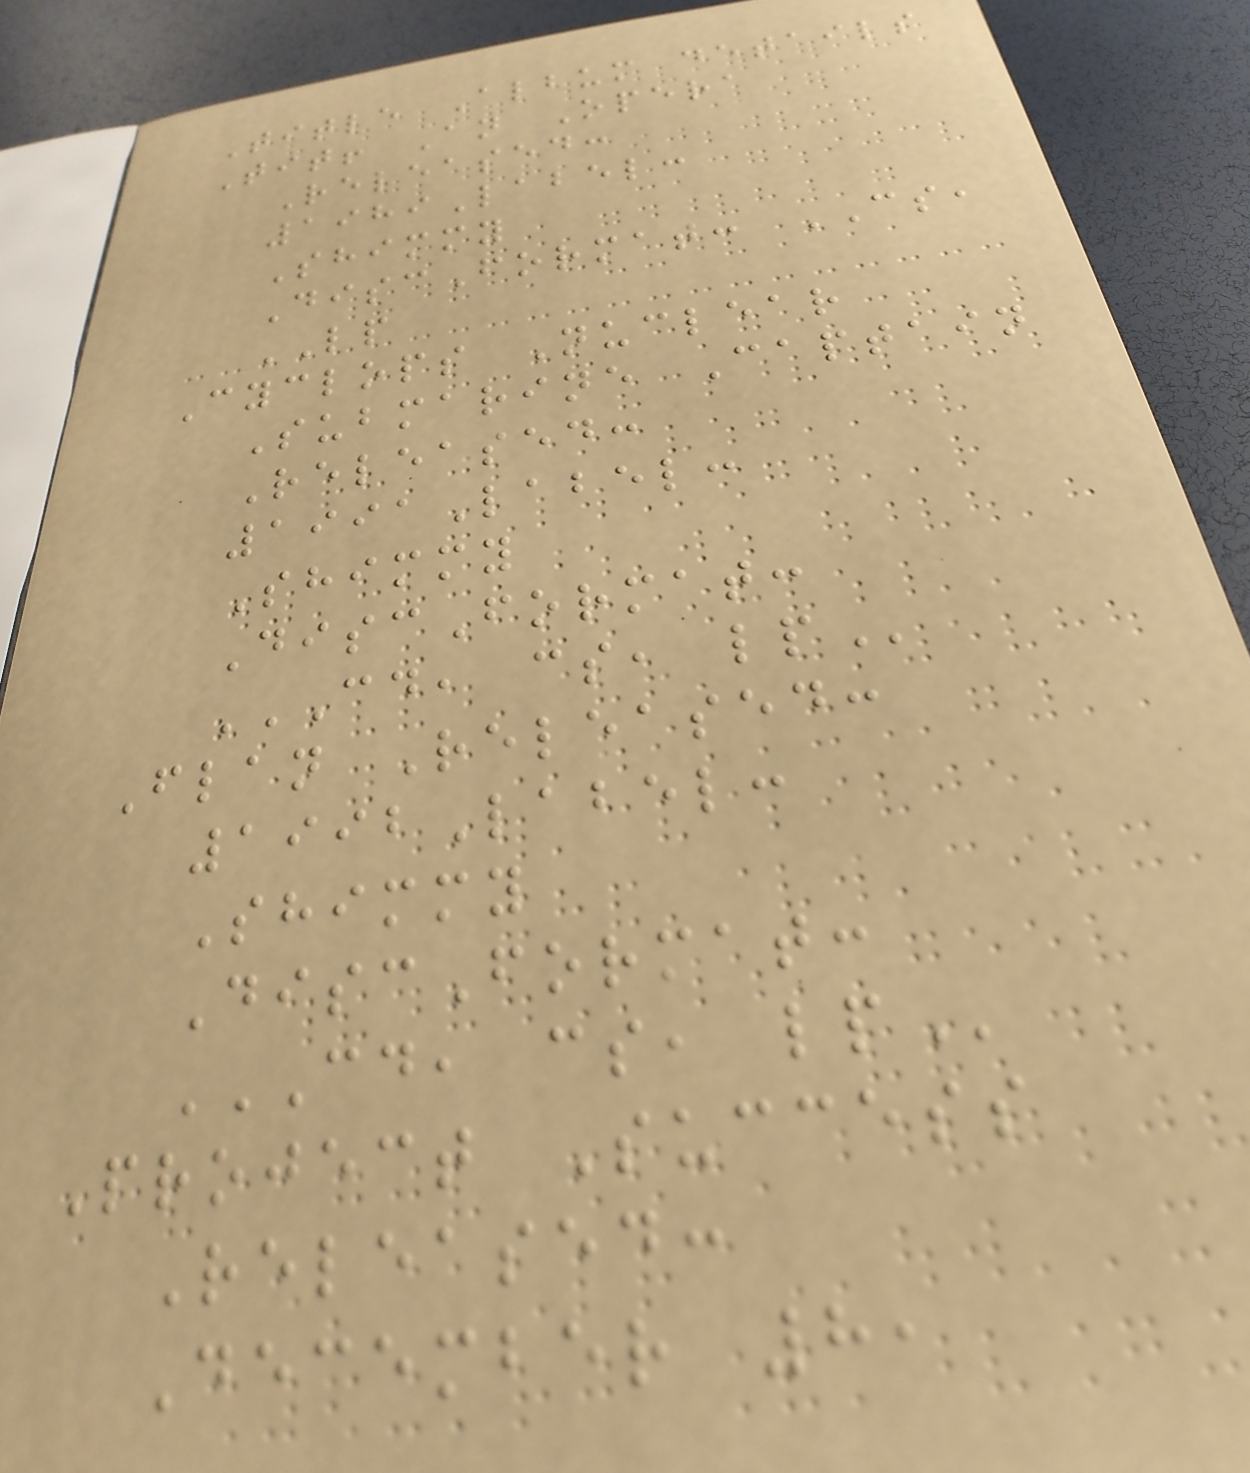Title Album details
Tit! An Opera
Released:
1989Label:
Shimmy
DiscFormat: CS,
LP
Cyclops Nuclear
Submarine Captain
Released:
1991Label:
Shimmy
DiscFormat:
CD, CS, LP
Flan Released:
1992Label:
Shimmy
DiscFormat:
CD, CS, LP
Project Success
Released:
December 8,
